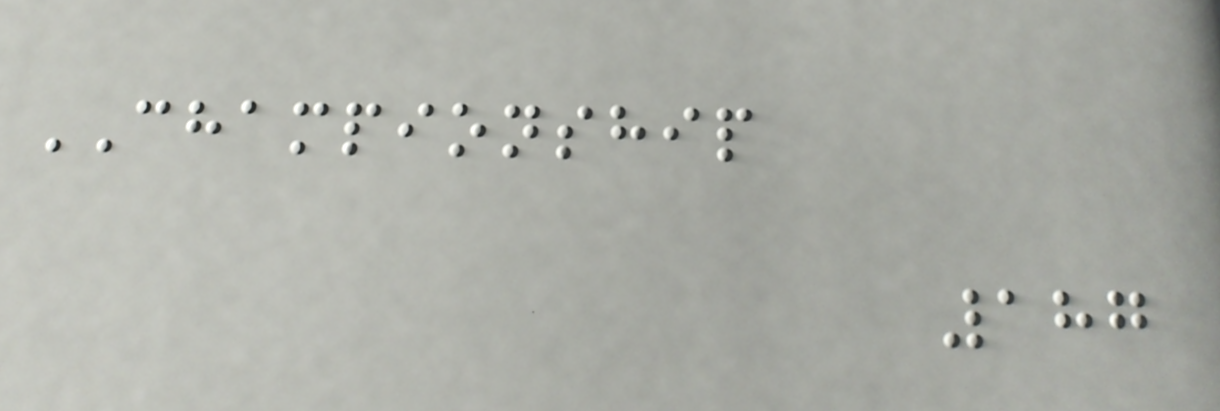CHAMPIONSHIP
187
